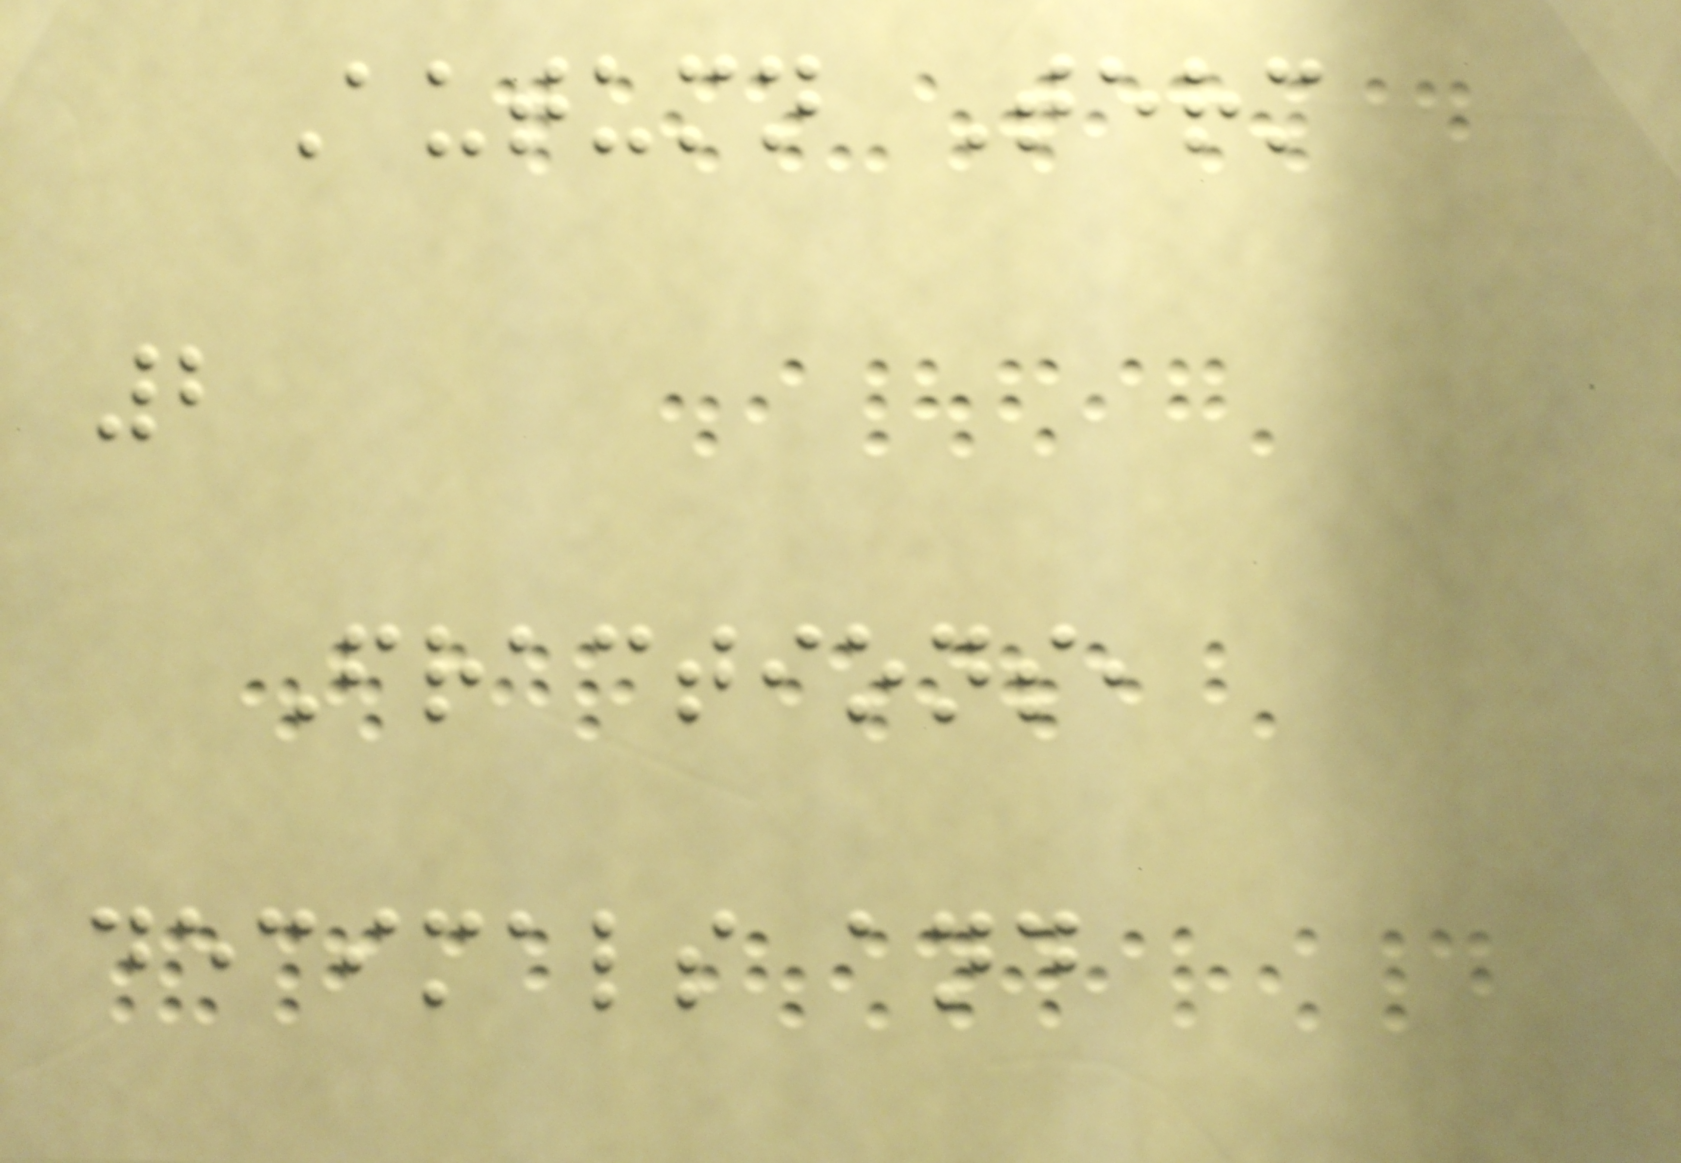Autumn Term
2
Fractions,
decimals and
